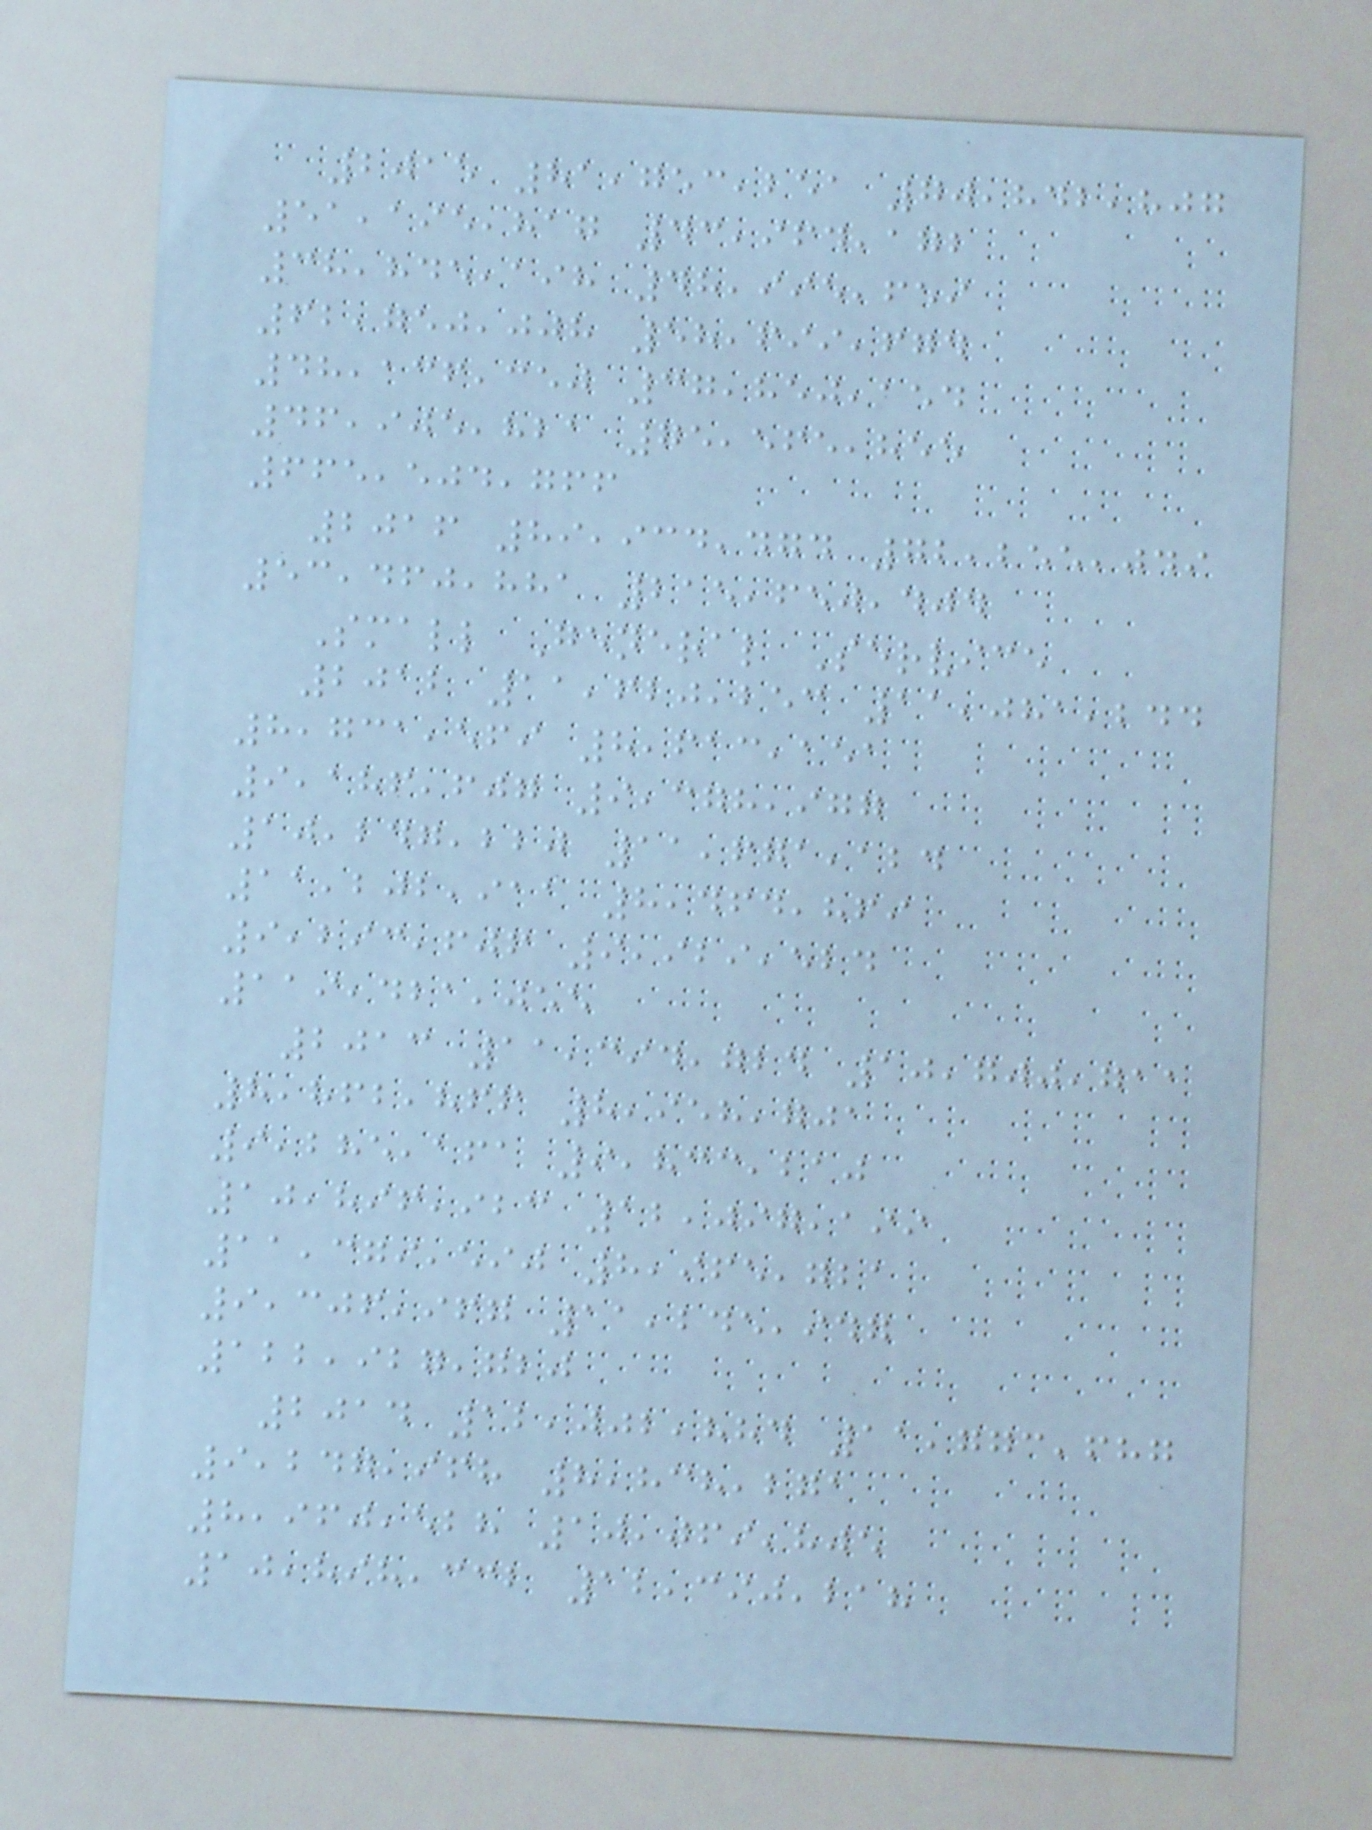2015 81,753,251 70,842,807
51,195,817 43,964,172
38,845,198 48,995,659
62,750,008 58,699,674
48,136,350 37,850,154
46,905,821 75,565,855
665,504,766
2016 89,934,474 72,255,049
53,460,881 215,650,404
Small General Service
2012 11,620,253 11,081,244
8,731,569 8,613,151
9,186,607 9,378,977
10,247,220 11,671,124
11,202,911 8,464,869
9,293,606 9,929,524
119,421,055
2013 11,394,724 10,700,711
8,862,866 8,958,701
9,285,161 9,833,210
10,896,923 12,097,199
11,379,590 8,965,721
9,306,967 11,245,947
122,927,720
2014 12,002,884 11,773,687
9,247,968 8,838,271
8,960,528 10,069,805
10,898,332 12,390,218
